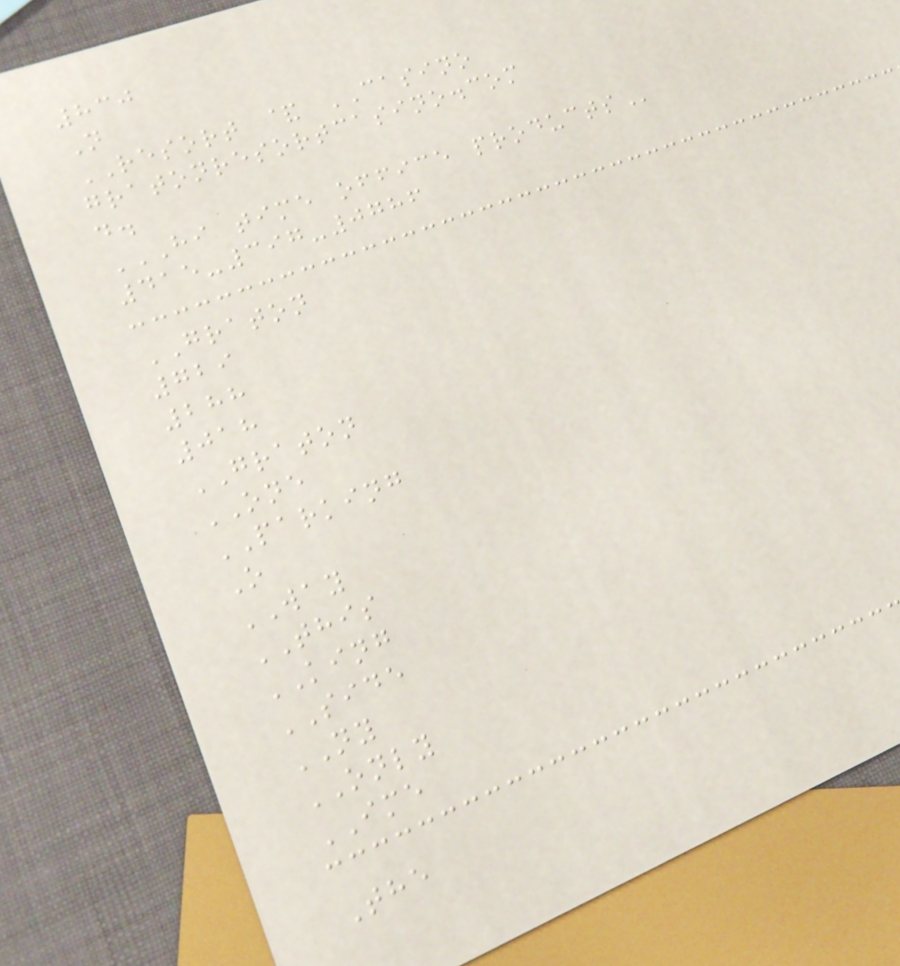830
N
RESORT & CASINO
gratonresortcasino.com
d.
HI TIME OFFICE PRODUCTS
415-397-0786
GRATON
729
288
018
GRATON
ONE
PARKING
O
WAY
THIS
KING
SIDE
NY
ONLY
IME
The
